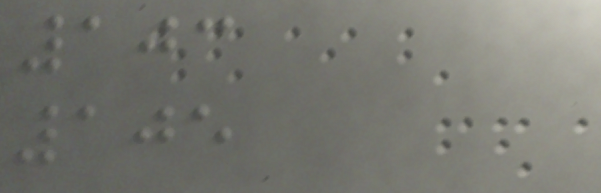103
105
